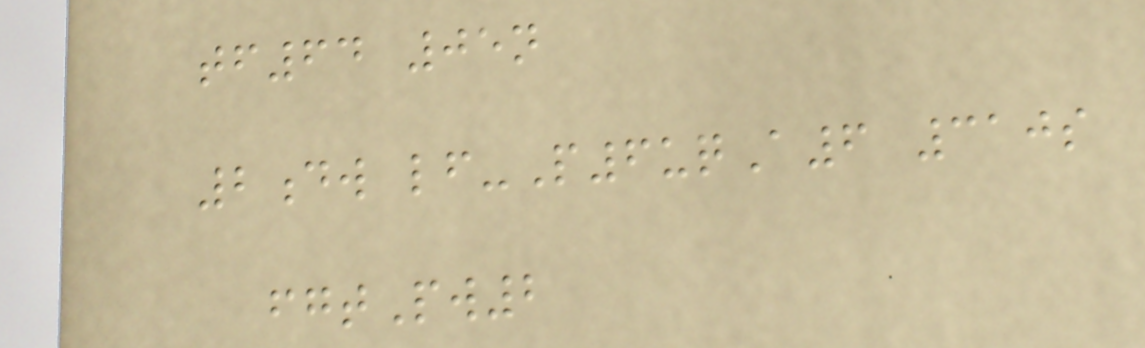tf64 05n
2dw lf-P6uqA6 310s
fgtPw2
